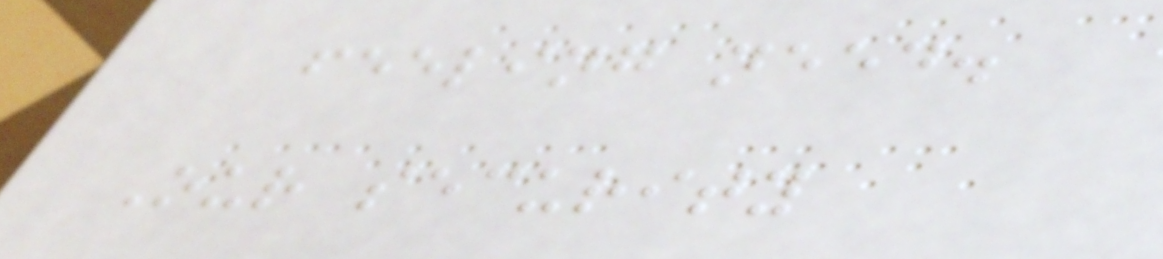feeling need.
Our security
